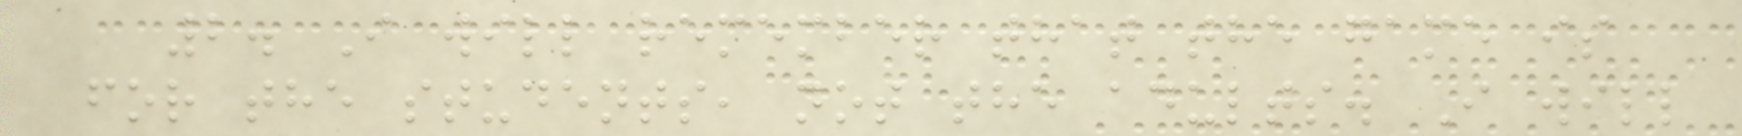2. I will remember that the game is
for the students, not the adults. I will
